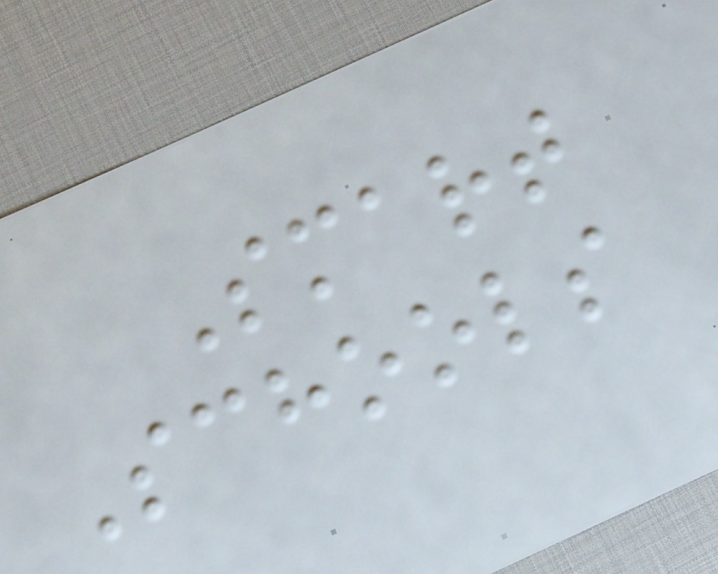Smart
Schools
